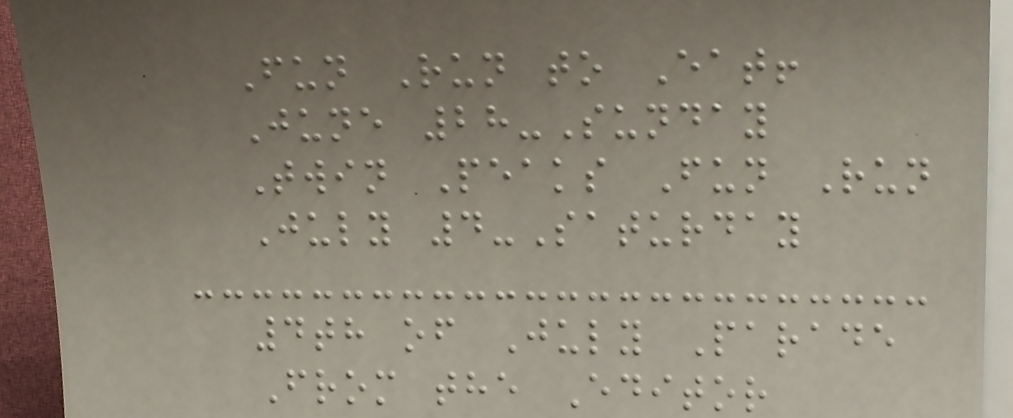Fun Run to Eat!
June 28-Sunday
Twin Peaks Fun Run
July 4-Saturday
4th of July Parade
From the Editor
